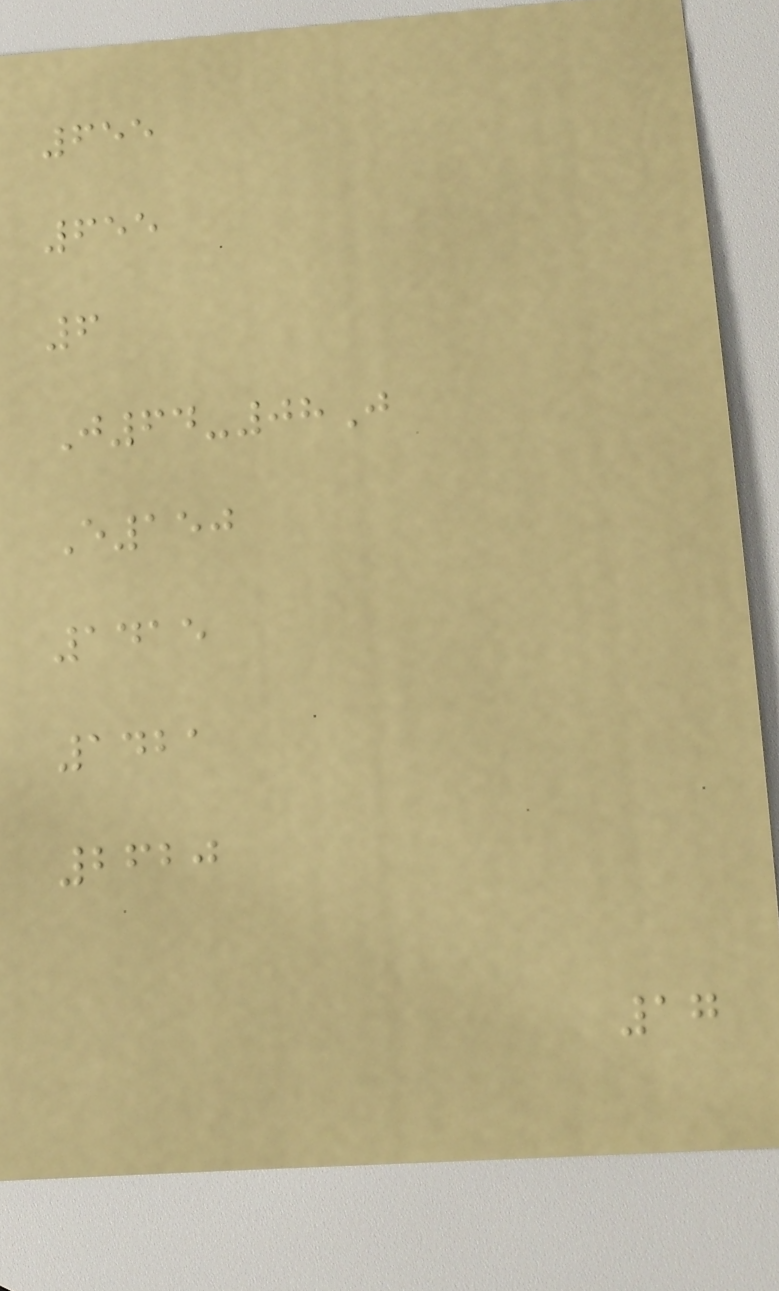655
655
6
J64-08J
E150
1415
1421
2620
17
